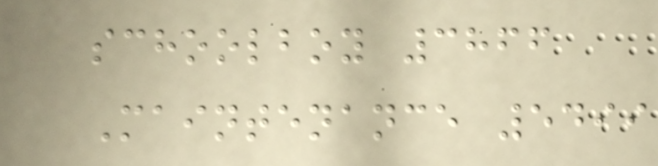schoolboy 3866
Maintenance 5499
